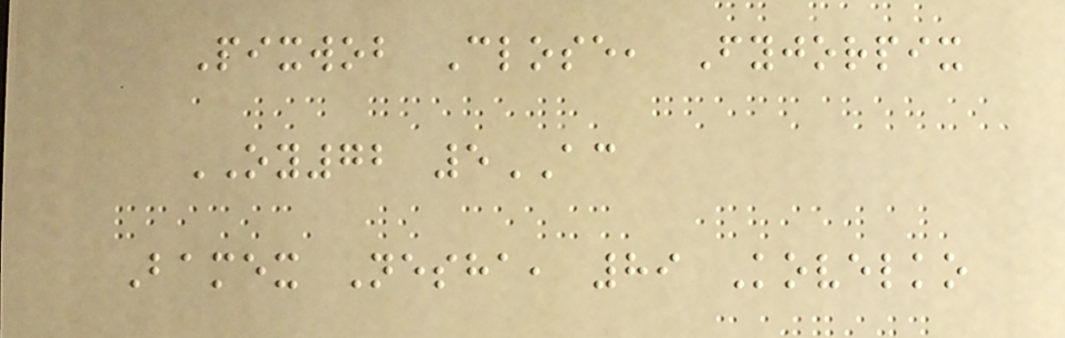Pixwob Close, Fyjorpix
OY72 5AC
Bamex Nesha, 89 Kovelko
